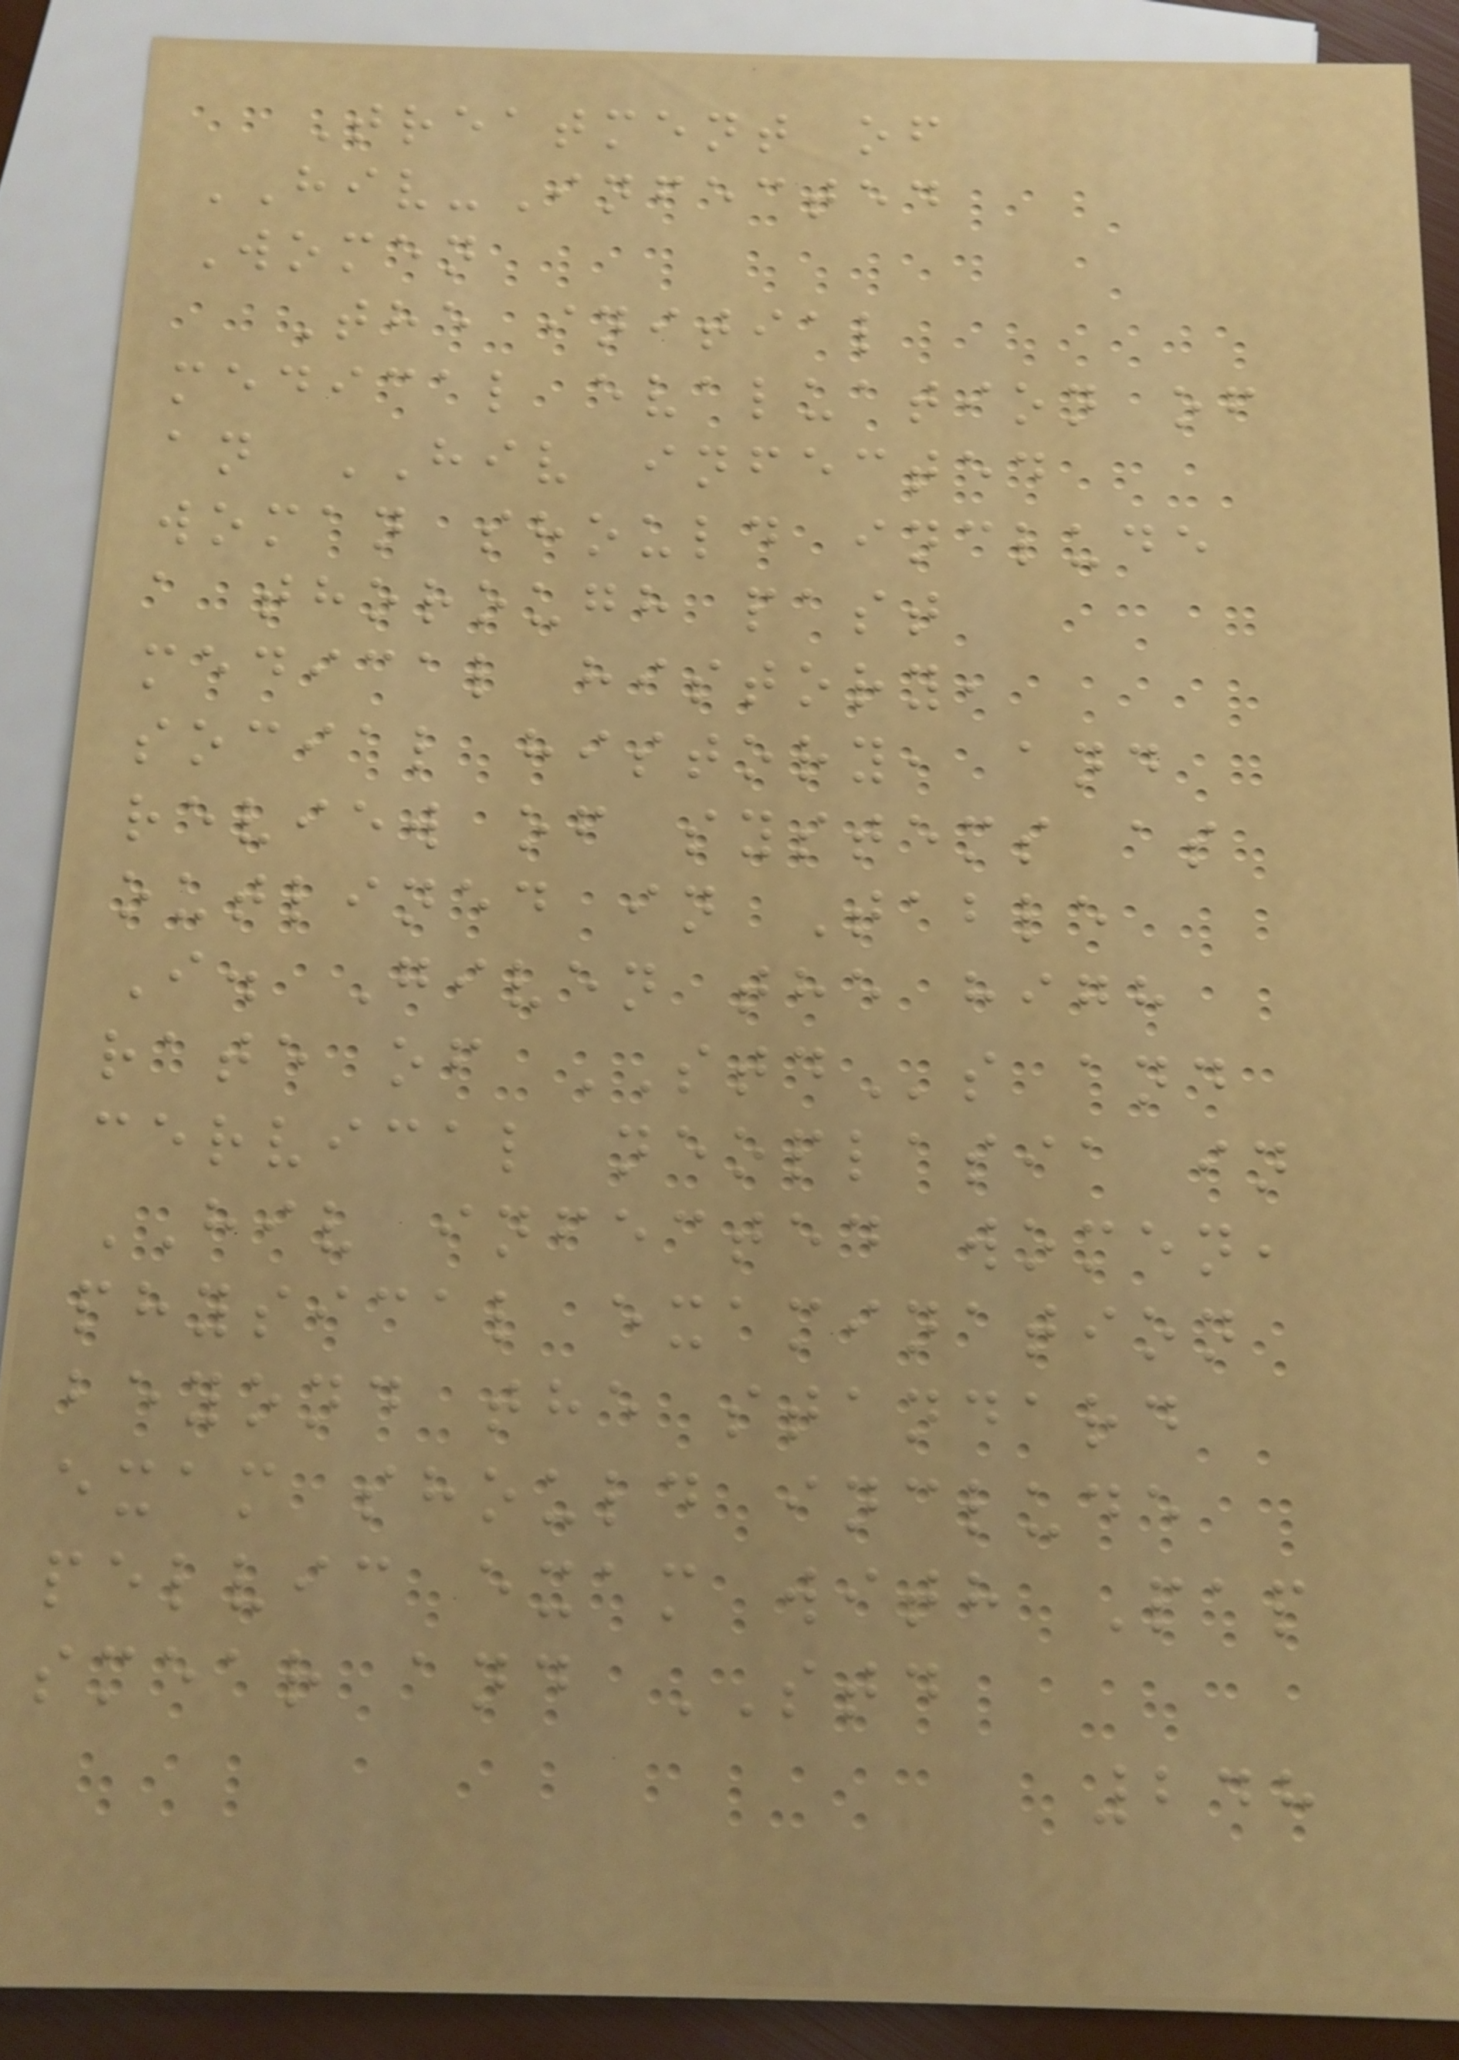Treatment of
HIV-Infected
Women
The initial
medical evaluation of
an HIV infected
woman should include
a thorough past
medical history,
social history, and
review of systems as
outlined in Table
I. Given the high
rate of STDs and
cervical neoplasia in
HIV infected women,
physical examination
beyond the standard
exam should include
pelvic exam with Pap
smear and STD
248
